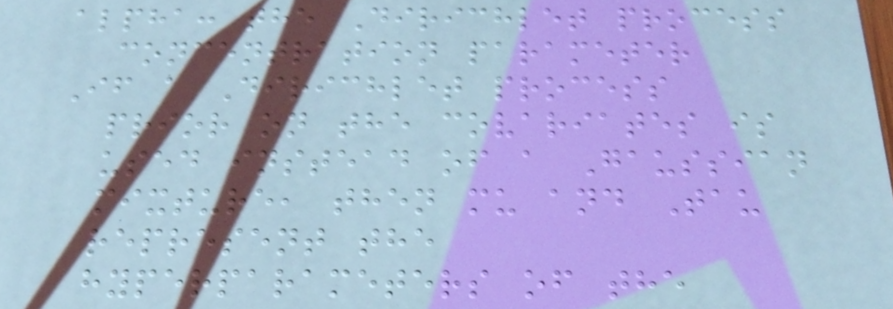alpha: the Dirichlet process
concentration parameter
If a Dirichlet process
prior on the covariates is
used instead of a Gaussian
mixture, then mu and Tau
represent the
hyperparameters of the
